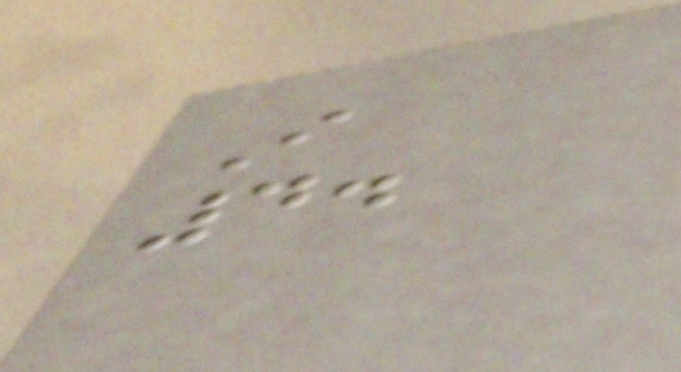I
4.
